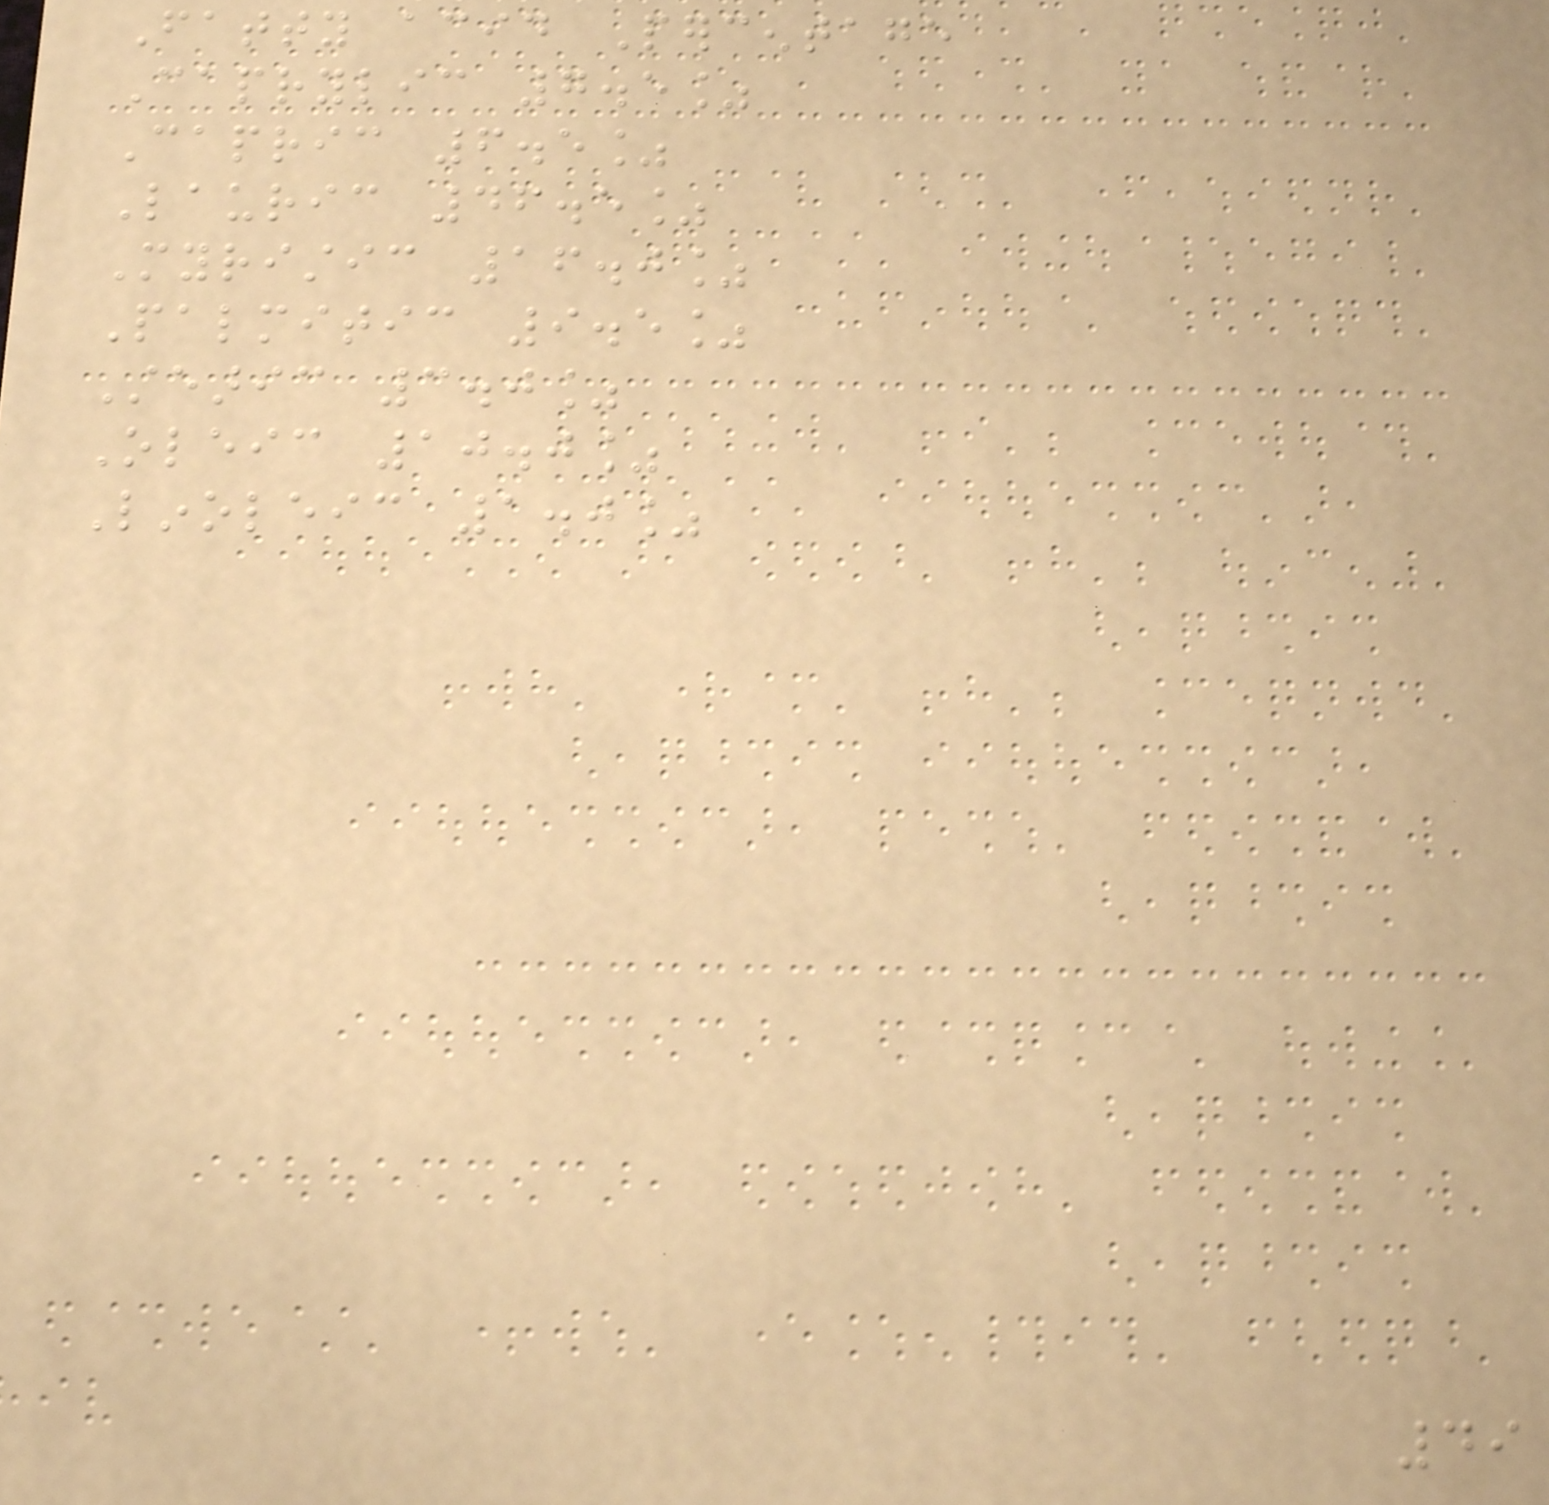Fatty acid Percentage
Caprylic 7.5%
Capric 6.5%
Lauric 46.5%
Myristic 16.0%
Palmitic 9.5%
Stearic 3.0%
Oleic 10.0%
Linoleic 1.0%
49
